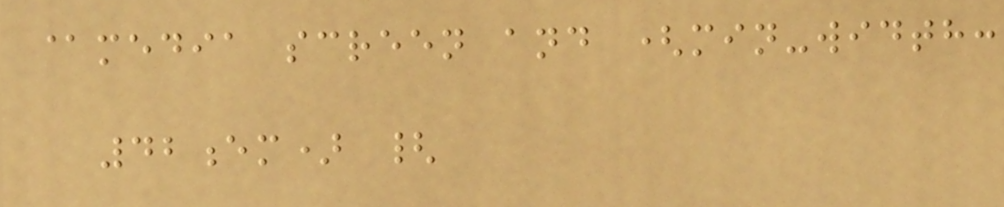@media screen and (min-width:
42em) {
